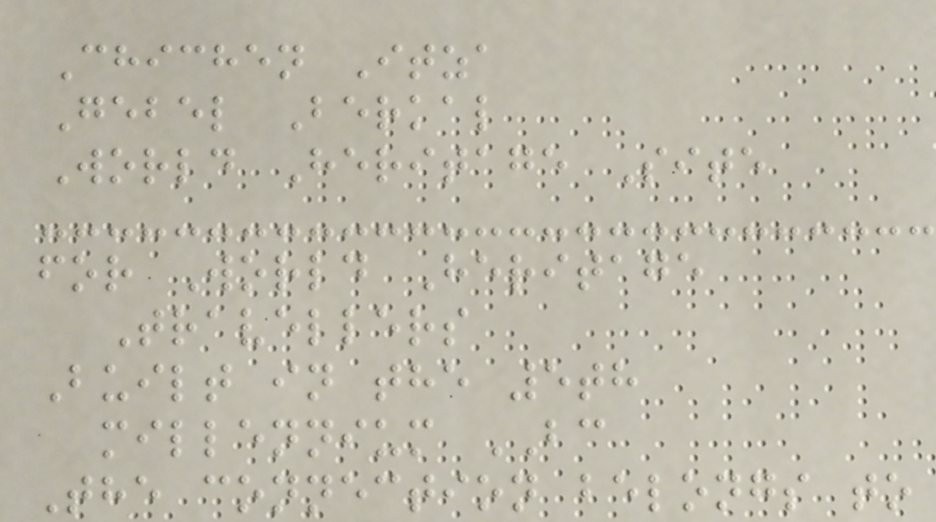Chichen Itza
Gebel Berkal
World Heritage Site
for World Heritage
Travellers
Built in the 5th
millennium BC
The connection belongs to
